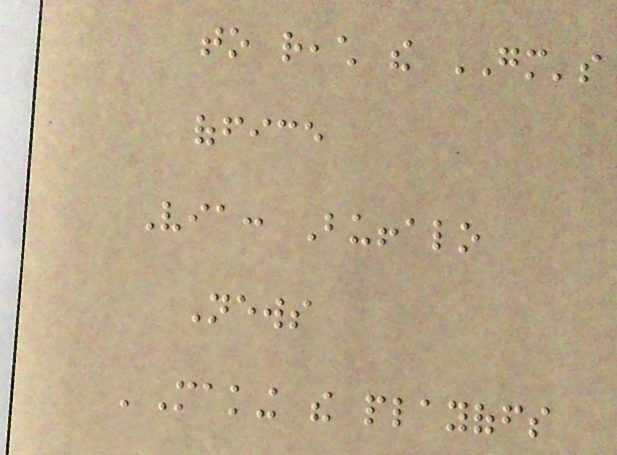to reach the GM's
office
Via: Buffalo
News
'Making the playoffs
